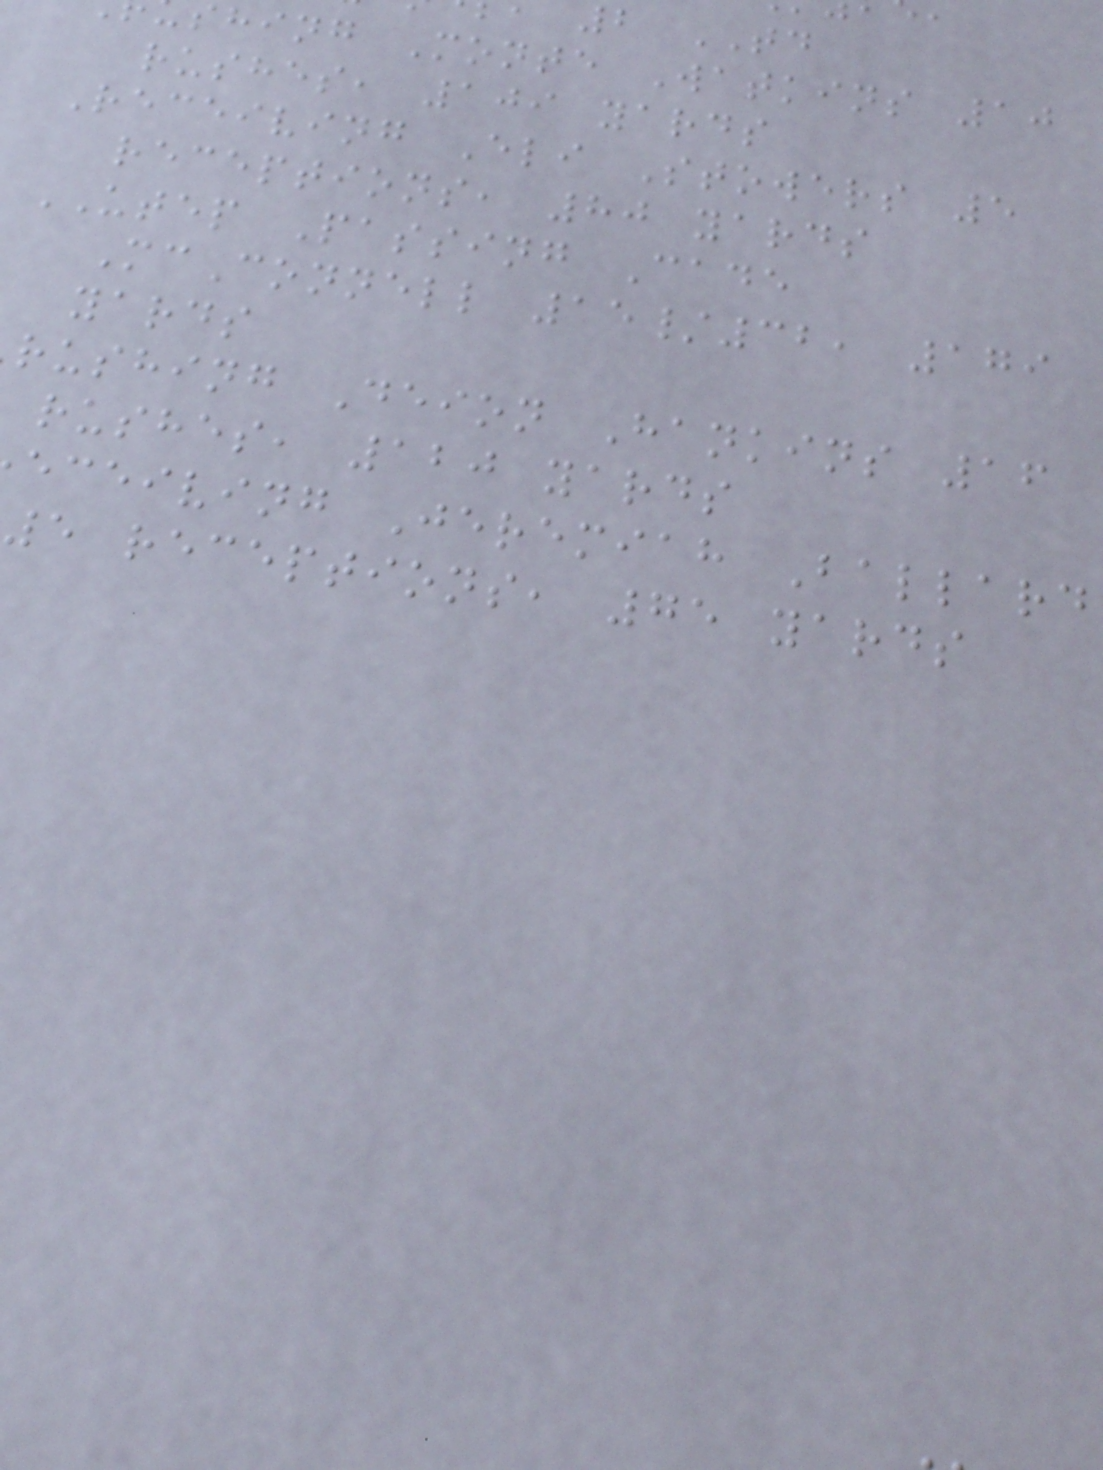2 TD
hing Monte Watkins 10
rushes, 109 yards
Receiving Eli Stowers 5
receptions, 80 yards
UTEP Passing Cade
McConnell 15/32, 179
yards
rushing Deion Hankins 16
rushes, 120 yards
eceiving Jeremiah Ballard
5 receptions, 75 yards
